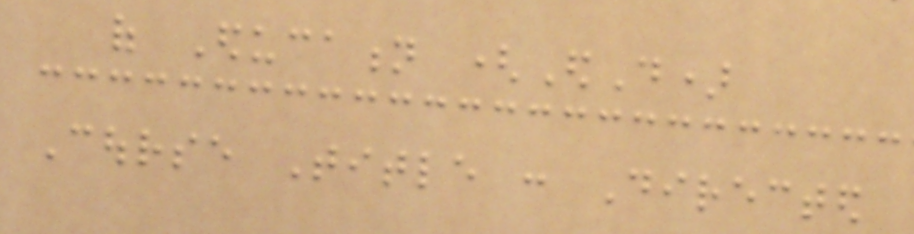of Education (EdD)
Course Title : Directed
